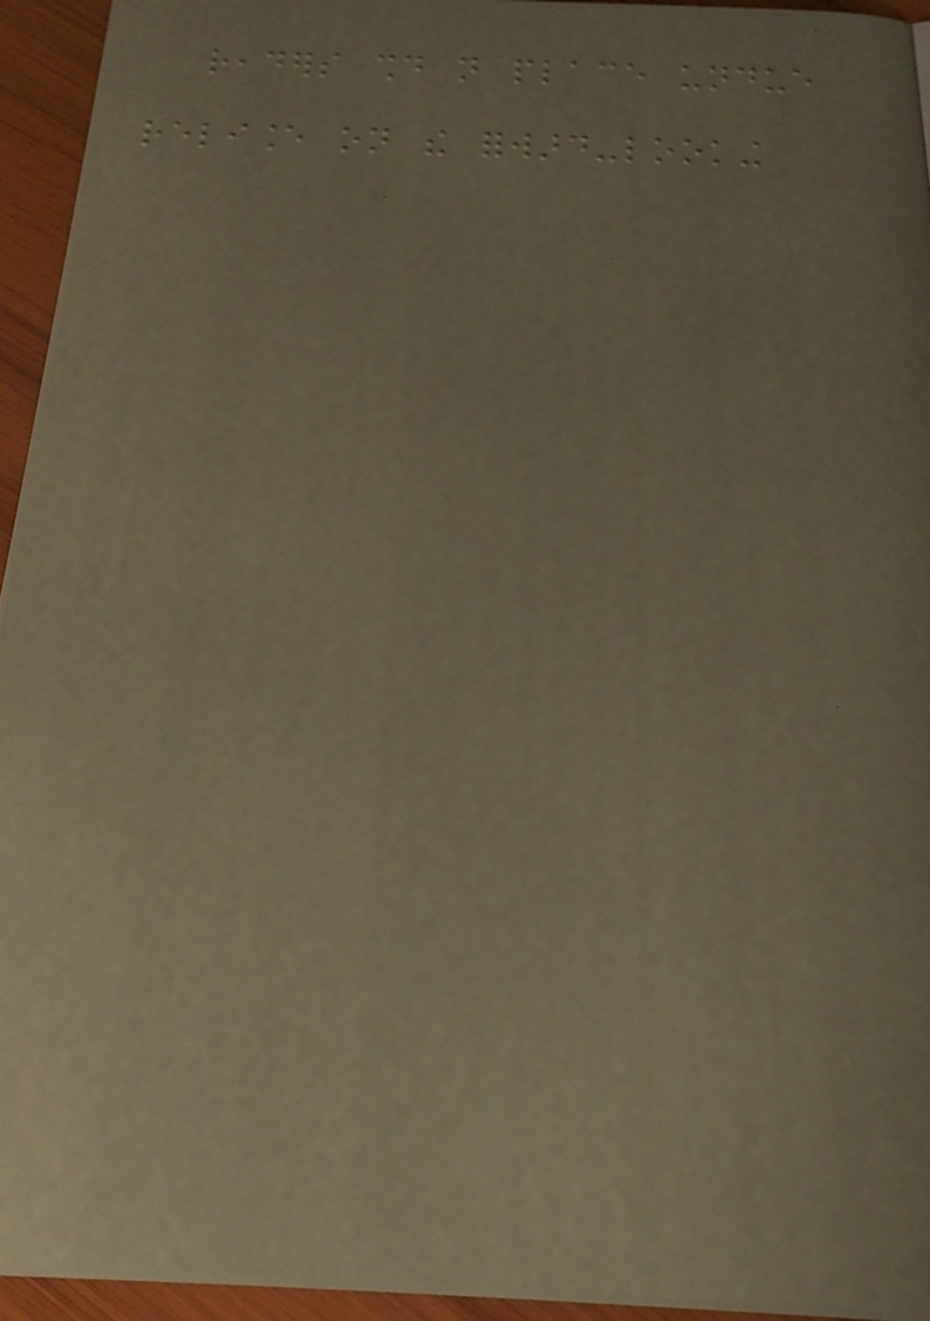readers should not place undue
reliance on the forward-looking
